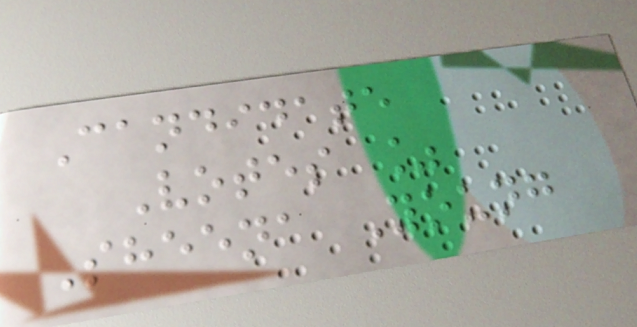Candidate
Votes %
Sheena Young
